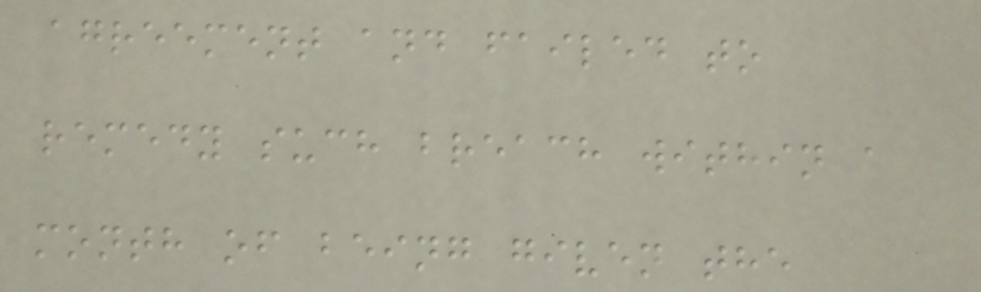agreement and failed to
remedy such breach within a
month of being given the
